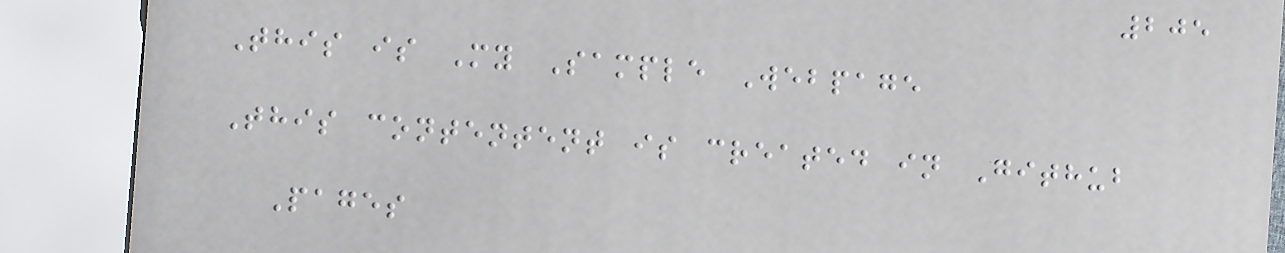205
This is My Sample Webpage
This contentent is created in Github
Pages
